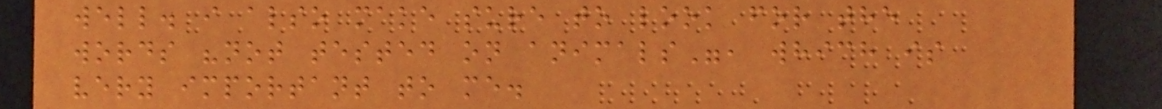well. i also make sure to look for the
words "not tested on animals", which is
very important to me.
